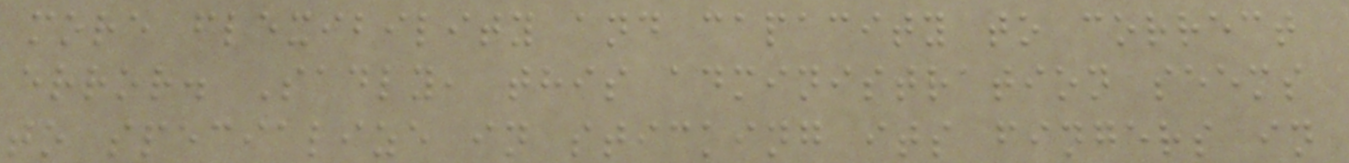more flexibility and capacity to correct
error. Sadly, this administration seems
to specialize in sticking its fingers in
